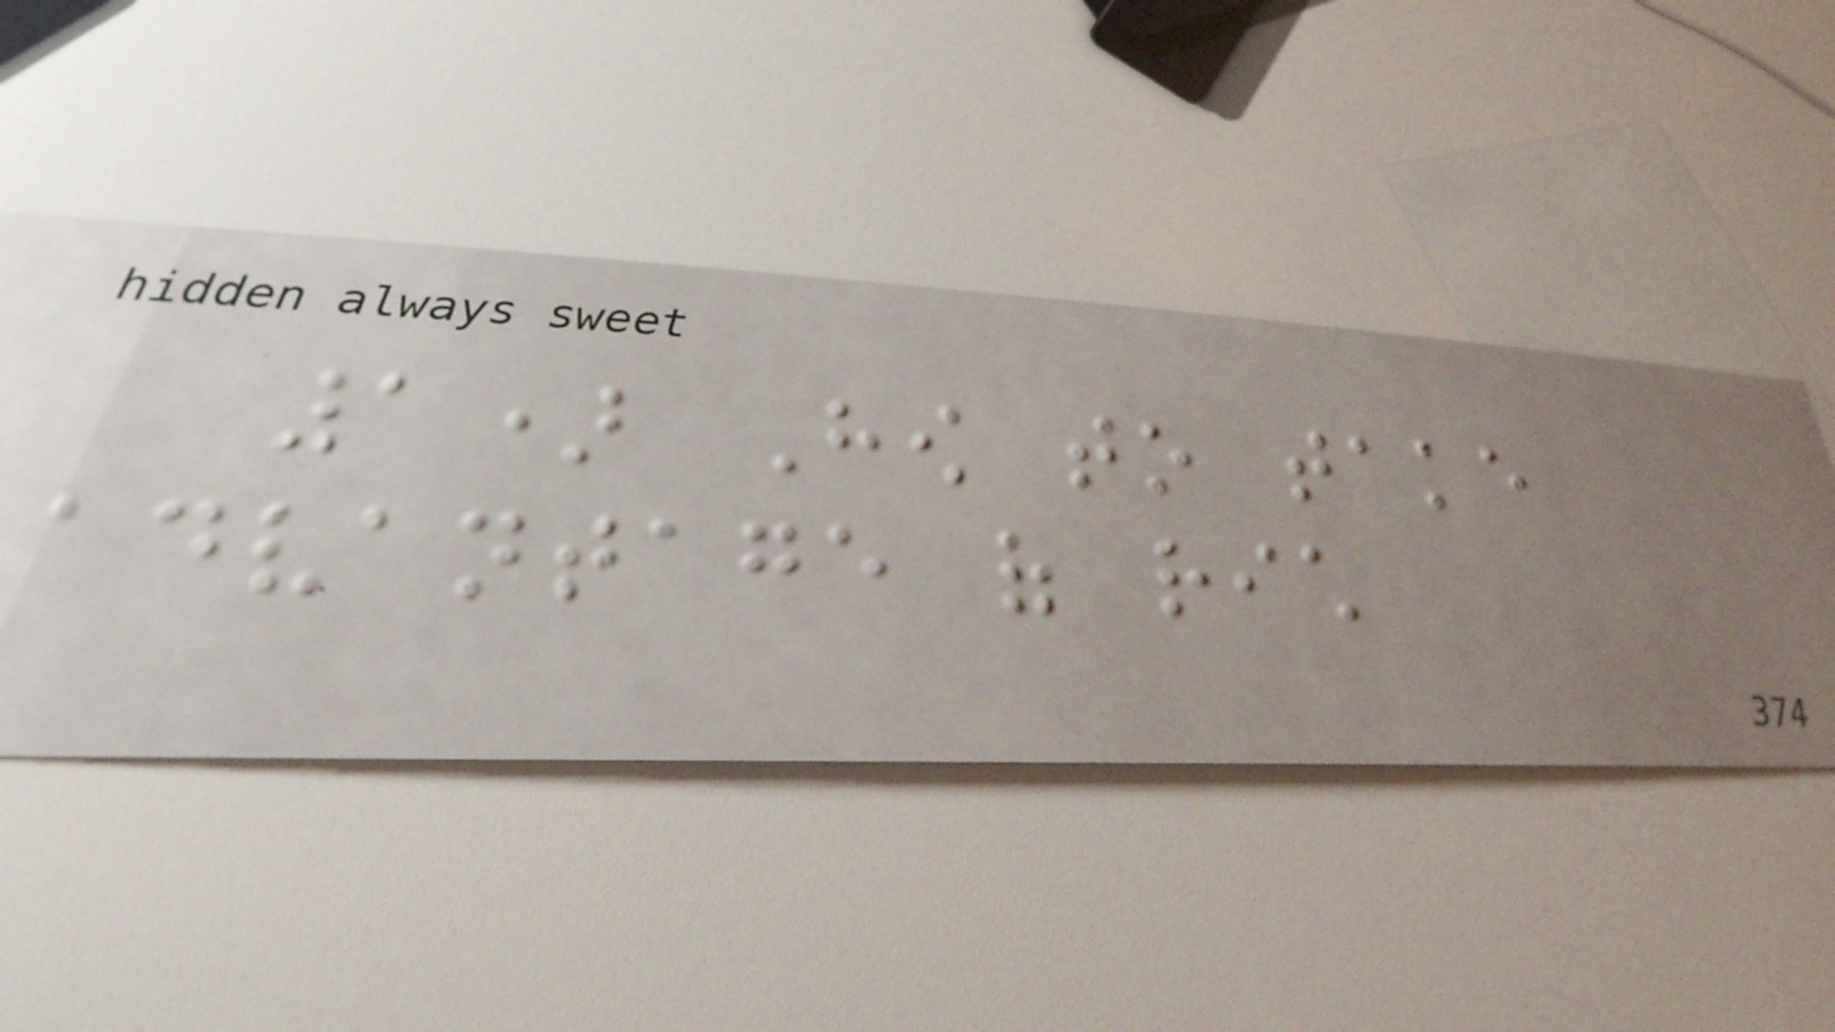1) How to take
advantage of rich
